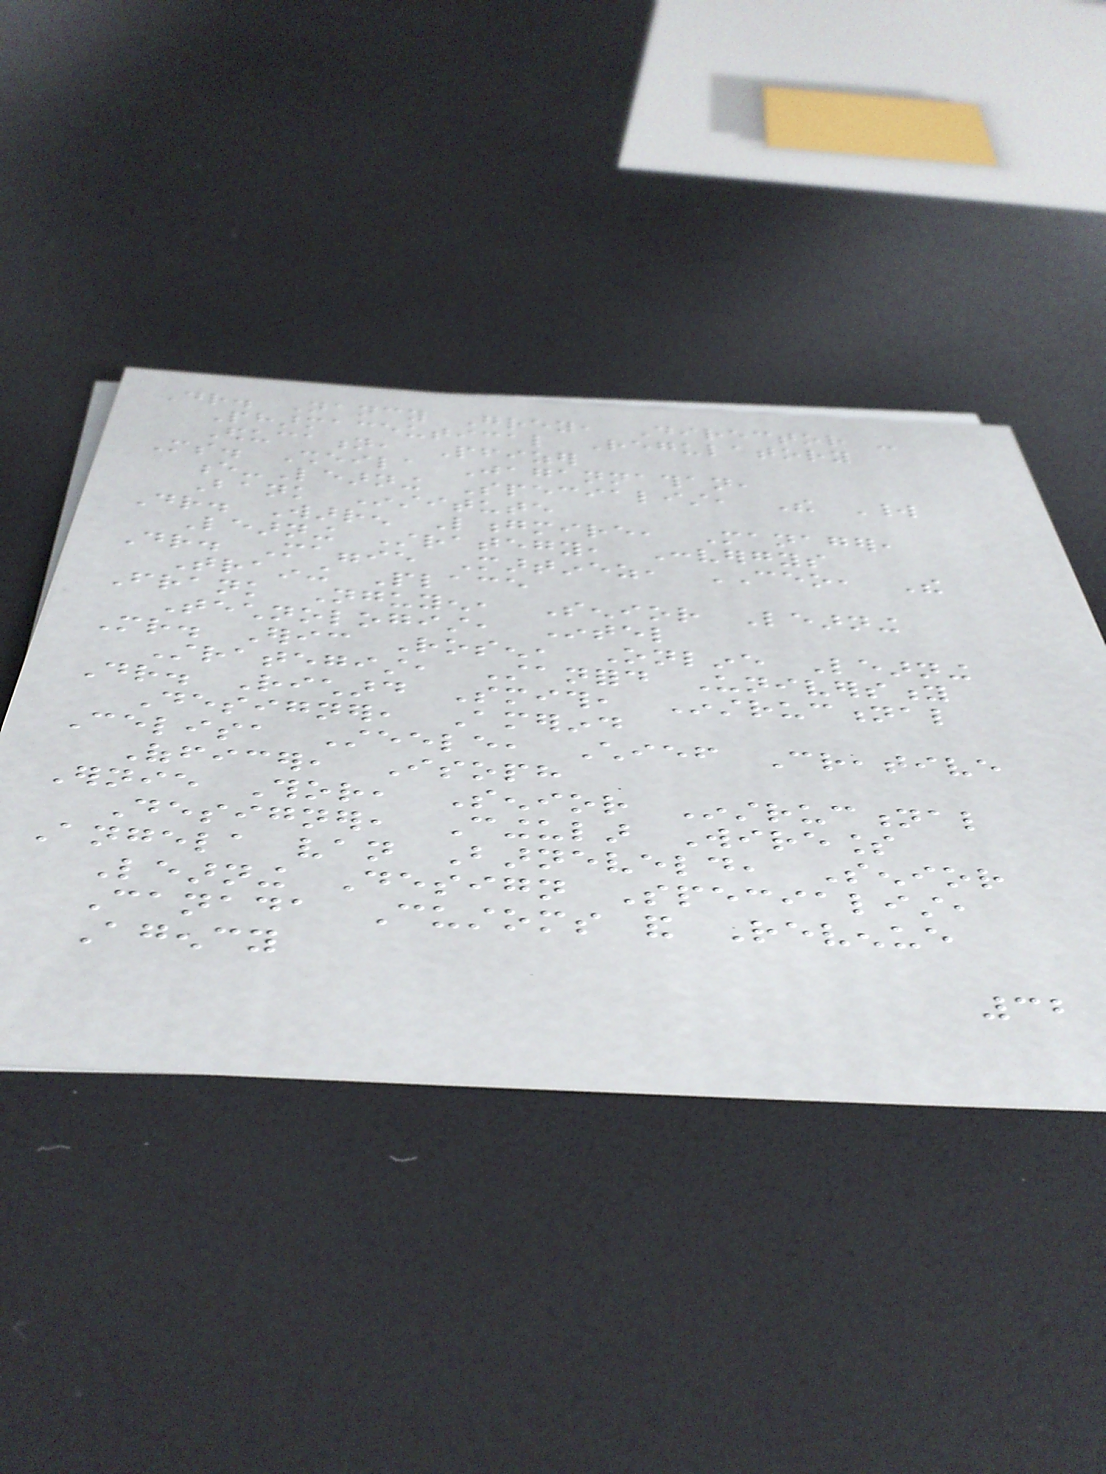Dr. Nancy Grey, Director -
Pharmaceutical Regulatory
Education, Pfizer
Ms. Sheila Jagannathan,
e-Learning Specialist, The World
Bank Institute
Dr. Warren Longmire, Manager,
Learning Strategy, Convergys
Dr. Maggie Martinez, CEO, The
Training Place
Frank Nguyen, Senior Learning
Technologist, Intel
Mr. Eric Rosen, Online Learning
Strategist, Stanford University
Dr. Richard Smith, Instructional
Designer, Amerind
Celisa Steele, Chief Creative
Officer, Isoph
Ernie Thor, Senior Instructional
Designer, Cingular Wireless
Angela van Barneveld, Senior
Learning Design Specialist,
Canada Customs and Revenue
Agency
32
